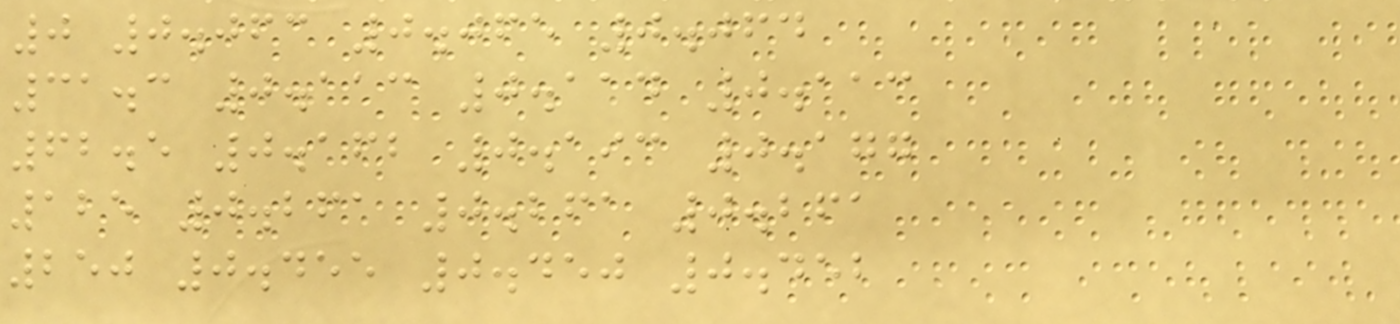0 0.063 0.065 0.064
31.3 0.113 0.114 0.113
62.5 0.162 0.193 0.177
125 0.261 0.261 0.261
250 0.455 0.450 0.452
